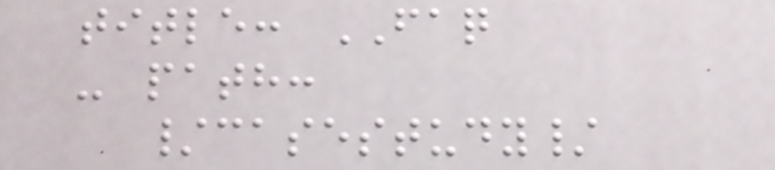title: FAQ
- path:
/casestudy/
